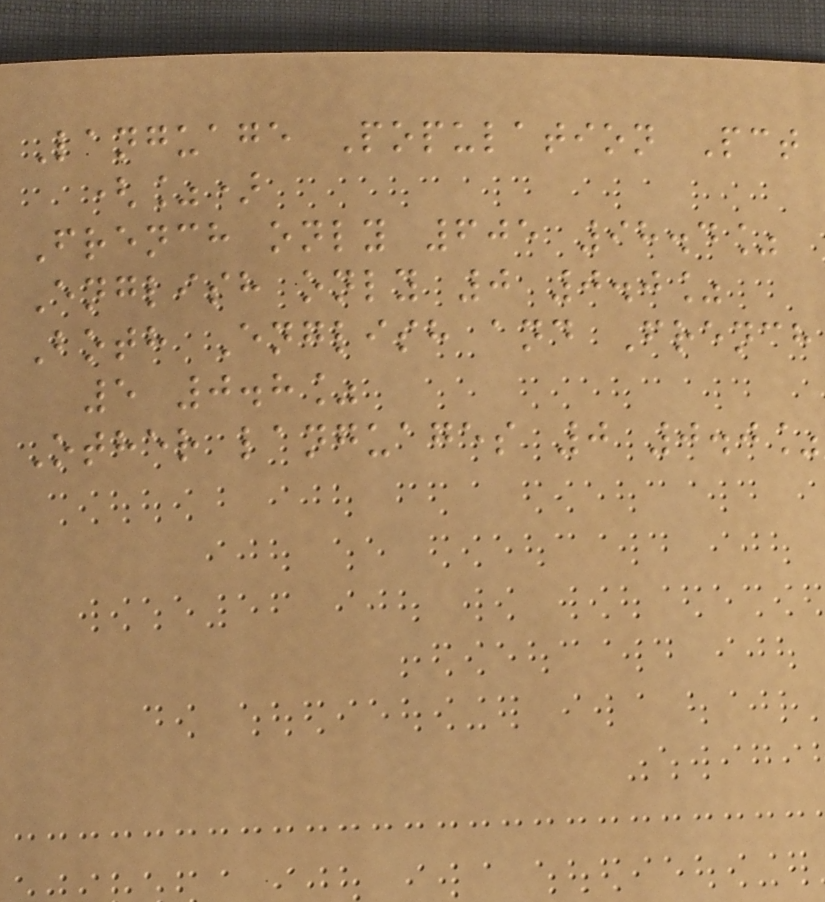Language Population Pct
(%)
French only 605 98.4%
English only 0 0.0%
Both English and French
5 0.8%
Other languages 0 0.0%
